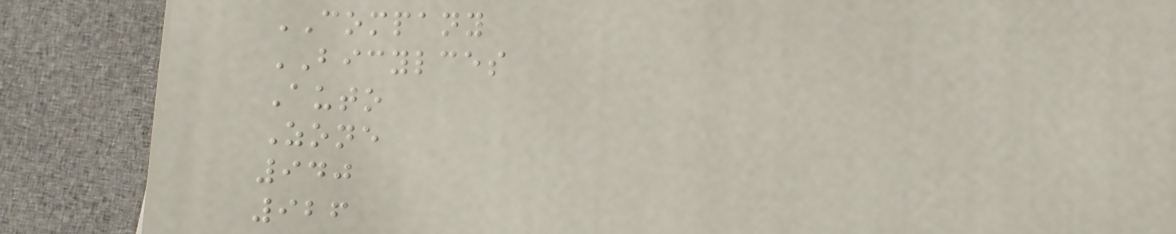COMPANY
BICYLCES
Auto
Zone
940
926
